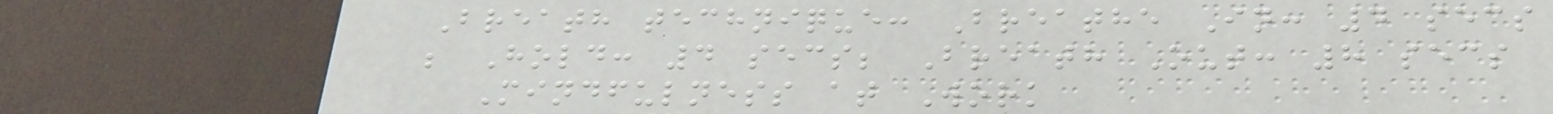Breath technique: Breathe In: 4 secs
; Hold: 4 secs; Breath Out: 8 secs
Mindfulness at Work
